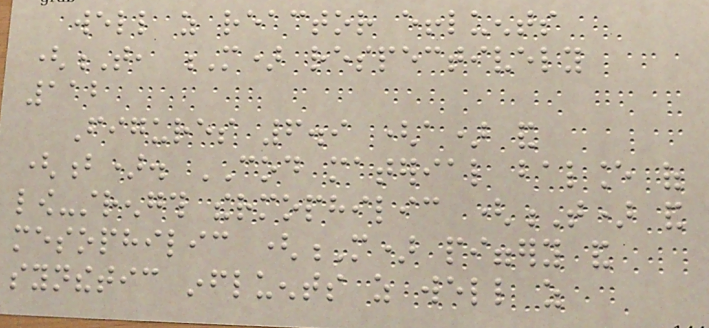well as reactor effluents
(T, M) respectively
112
Figures 6.9 (a) and
(b). COD material balance of
low-strength thermophilic (T) and
mesophilic (M) piggery and
synthetic influents as well as
